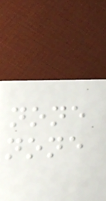none
none
